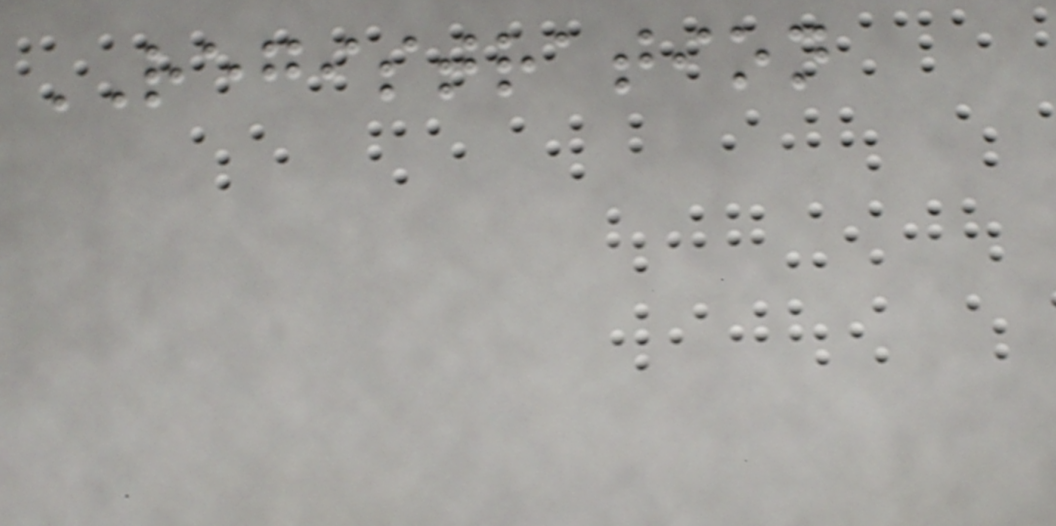REGISTRATION
